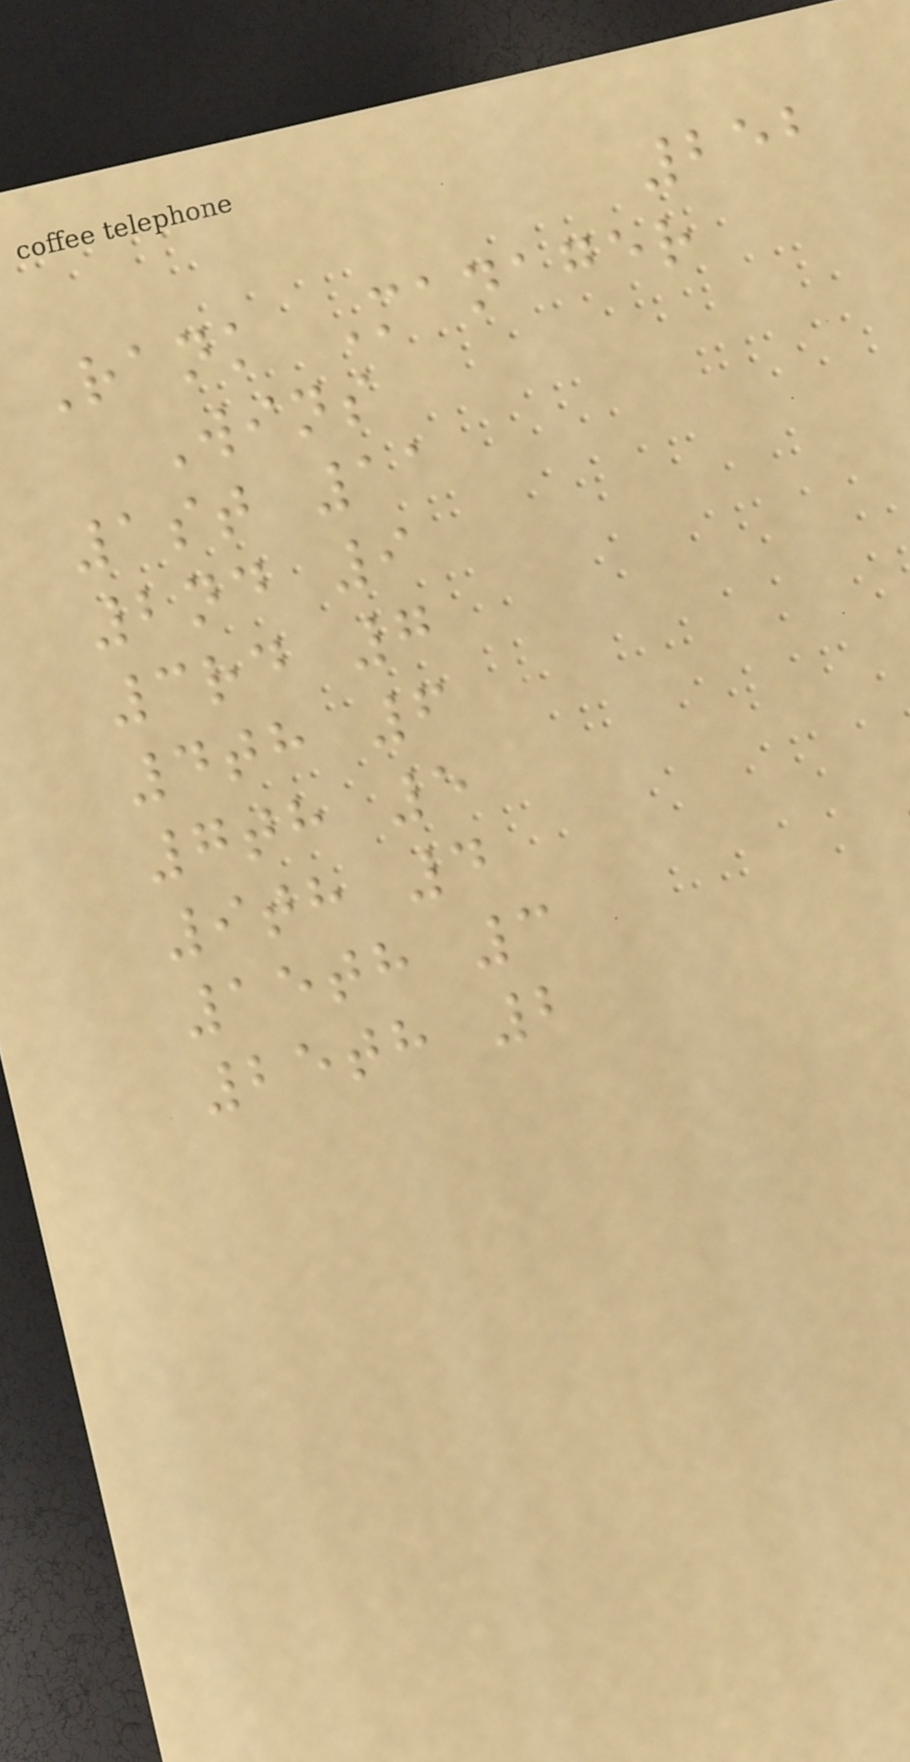252
Rank Manager
Wins
1st 11
2nd 9
3rd 7
4th 6
7th 5
9th 4
15th 3
25th 2
